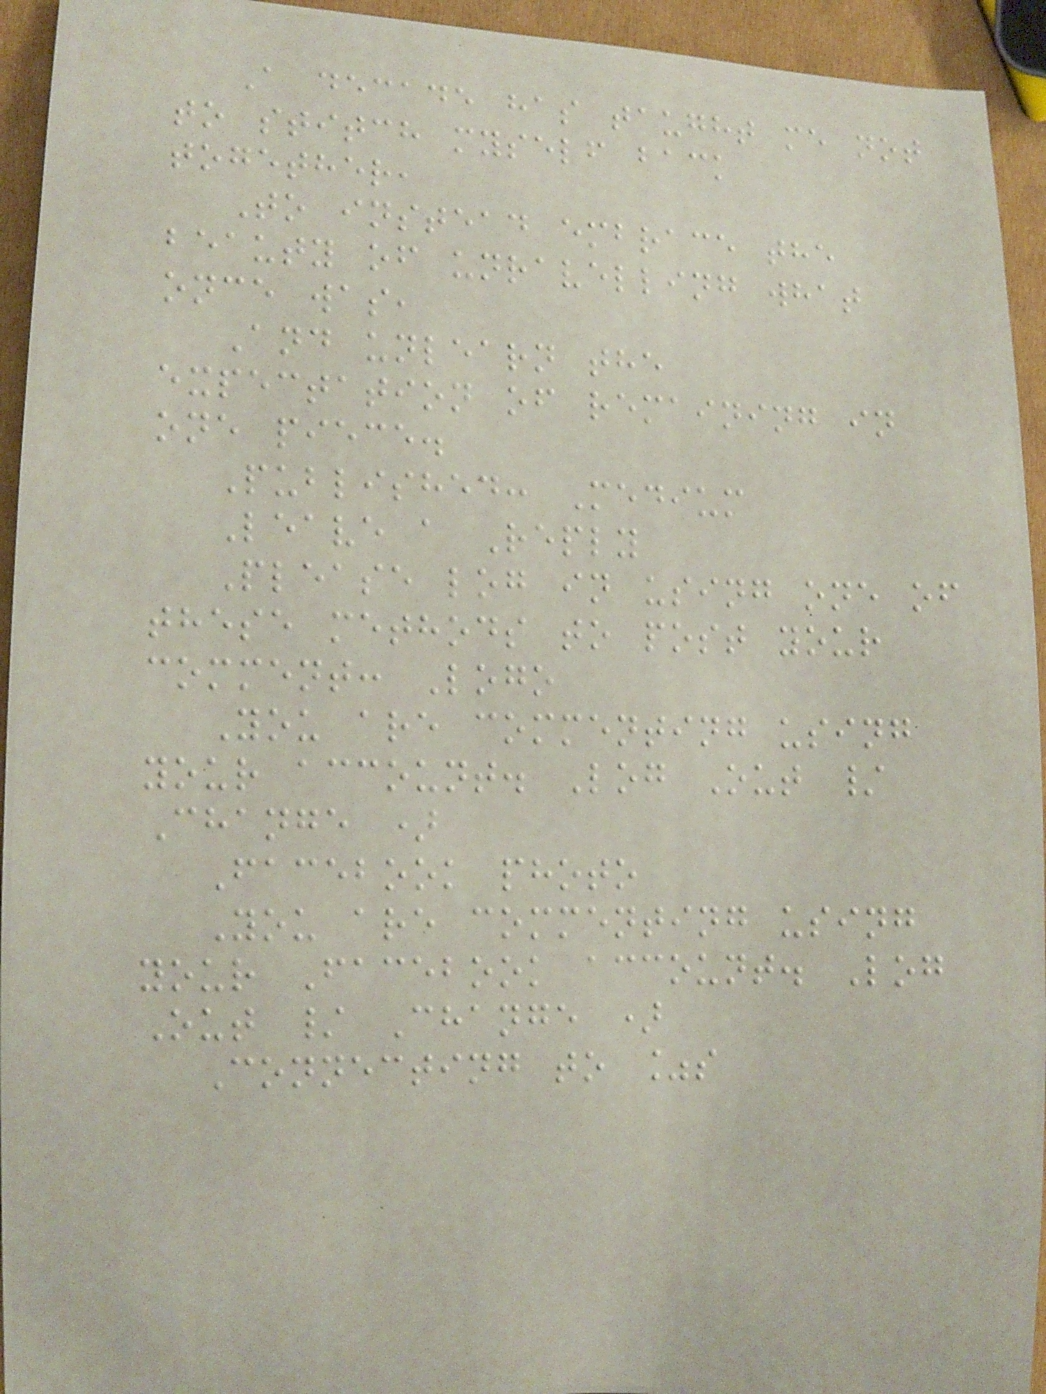A decade has taught me not
to stitch myself back
together,
To instead embrace the
beauty of unravelling what
once was,
And unlearn the
expectation of remaining in
one piece.
Published: Medium
Leave a Reply
Please log in using one of
these methods to post your
comment: Logo
You are commenting using
your account. Log Out /
Change )
Facebook photo
You are commenting using
your Facebook account. Log
Out / Change )
Connecting to %s
